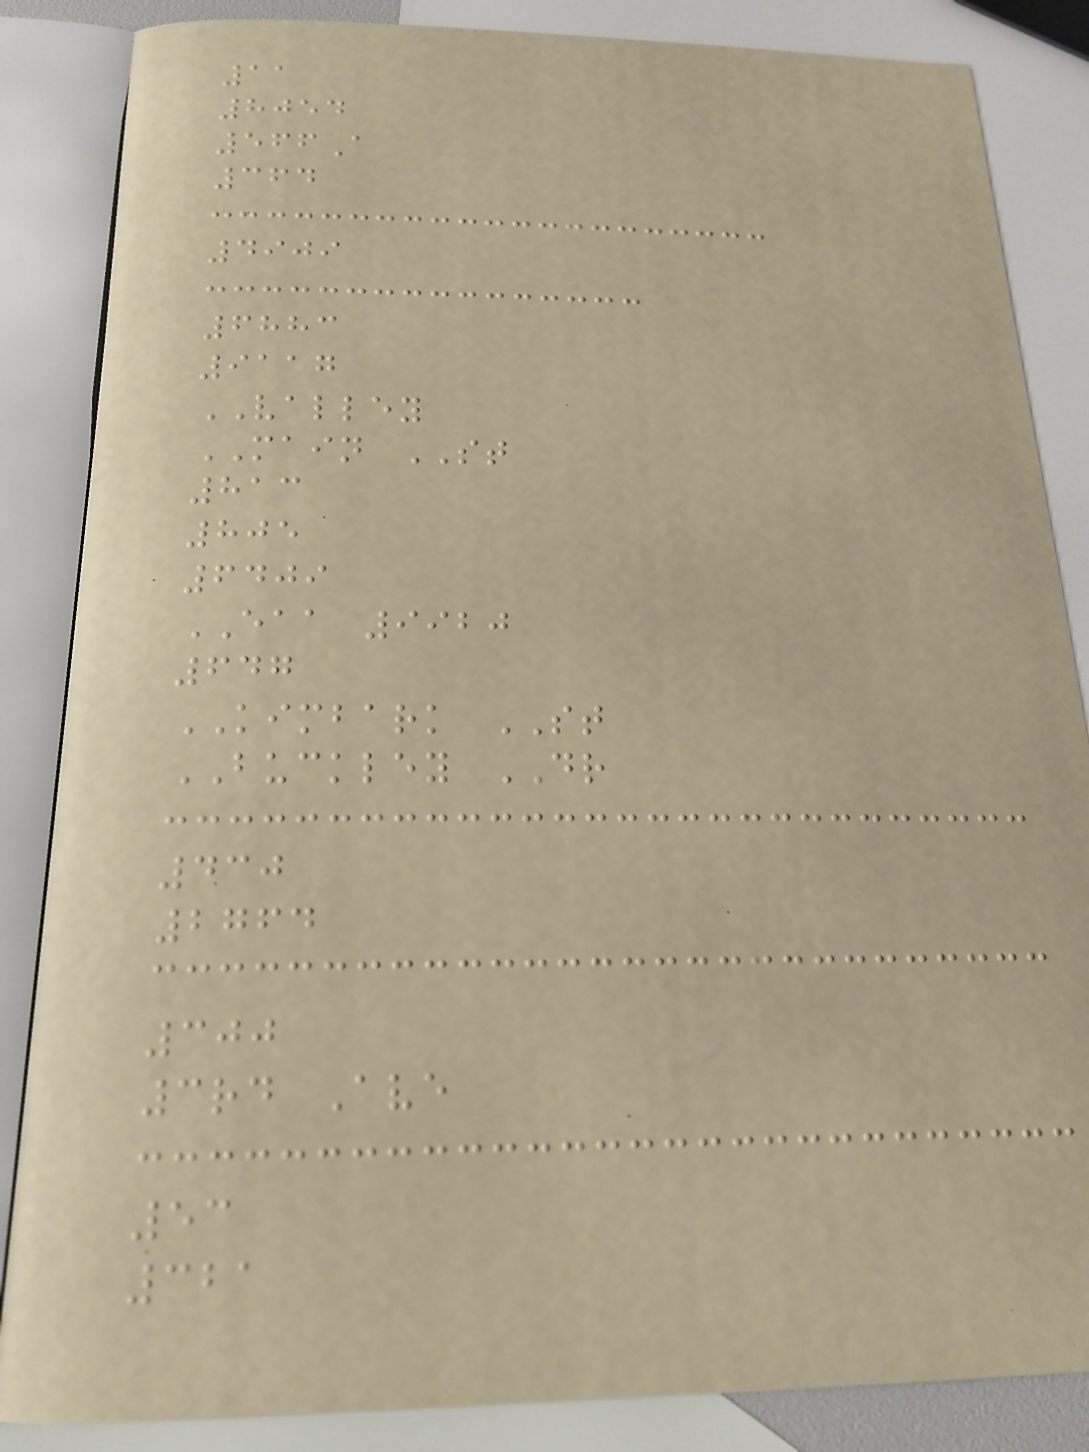11
8054
566A
364
4909
6883
9117
VALLEY
MAIN ST
813
805
6409
EAA 9920
647
KIMBARK ST
BUCKLEY DR
430
2764
300
3rd Ave
53
321
